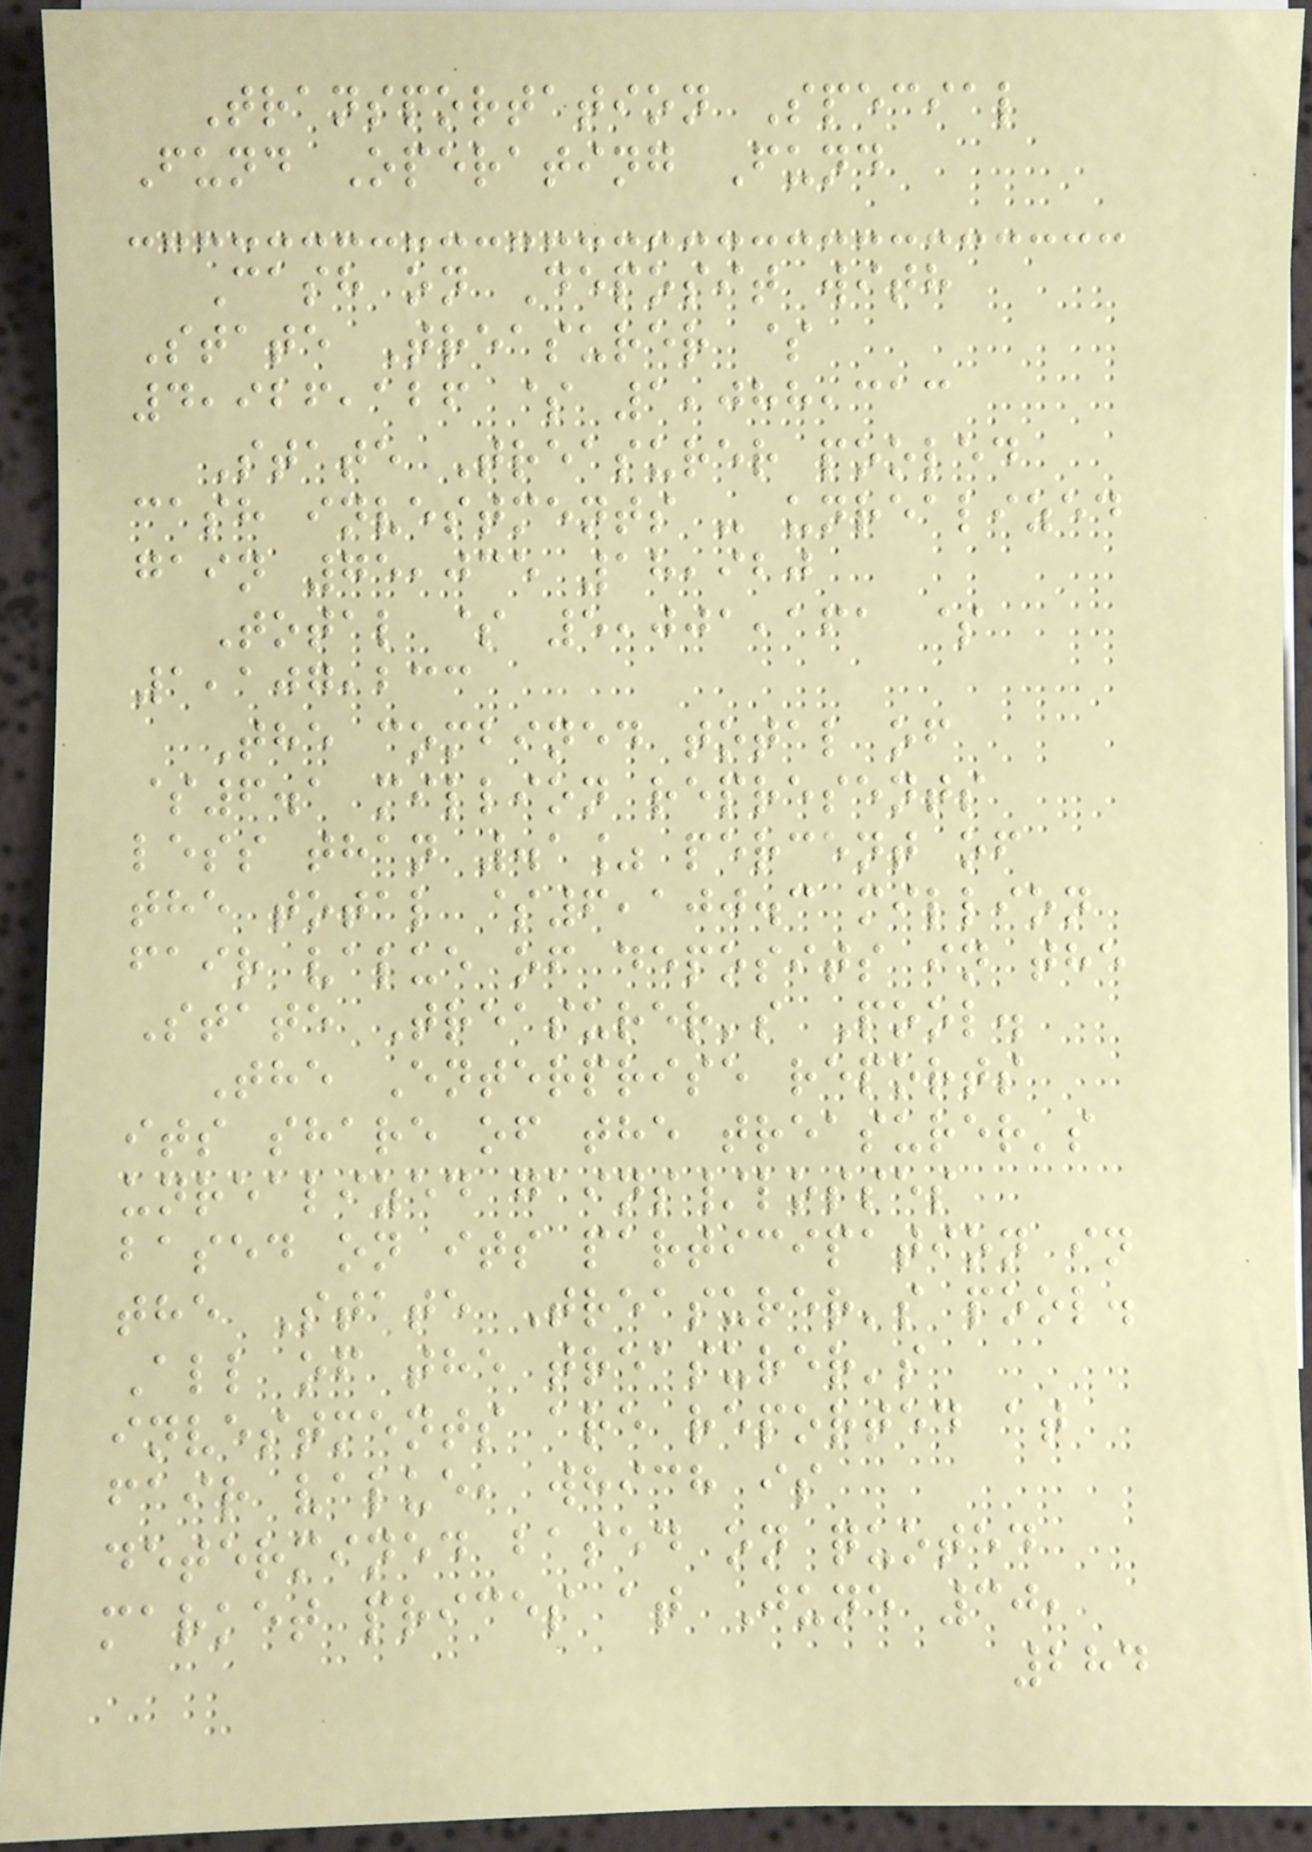Transportation Special
Fund Operating Fund
Cash on Deposit with
State Treasurer $
4,926,126 $ 1,088,313
State Treasurer pooled
cash investments - unrealized
gain 75,035 18,920
Total $ 5,001,161 $
1,107,233
The combined total of
$6.1 million represents
less than .1% percent of
the total $6,100.3 million
fair value of deposits in the
State Treasurer's Pool.
The Enterprise reports
its share of the treasurer's
unrealized gains/losses
based on its participation in
the State Treasurer's pool.
All of the treasurer's
investments are reported at
fair value, which is
determined based on quoted
market prices at June 30,
284
